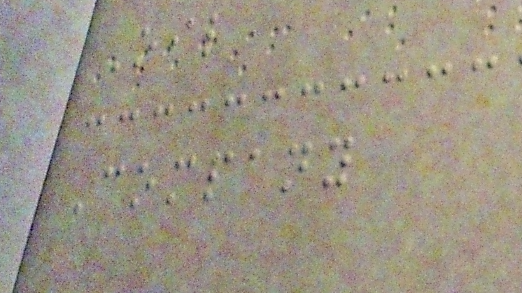Oil
Company
